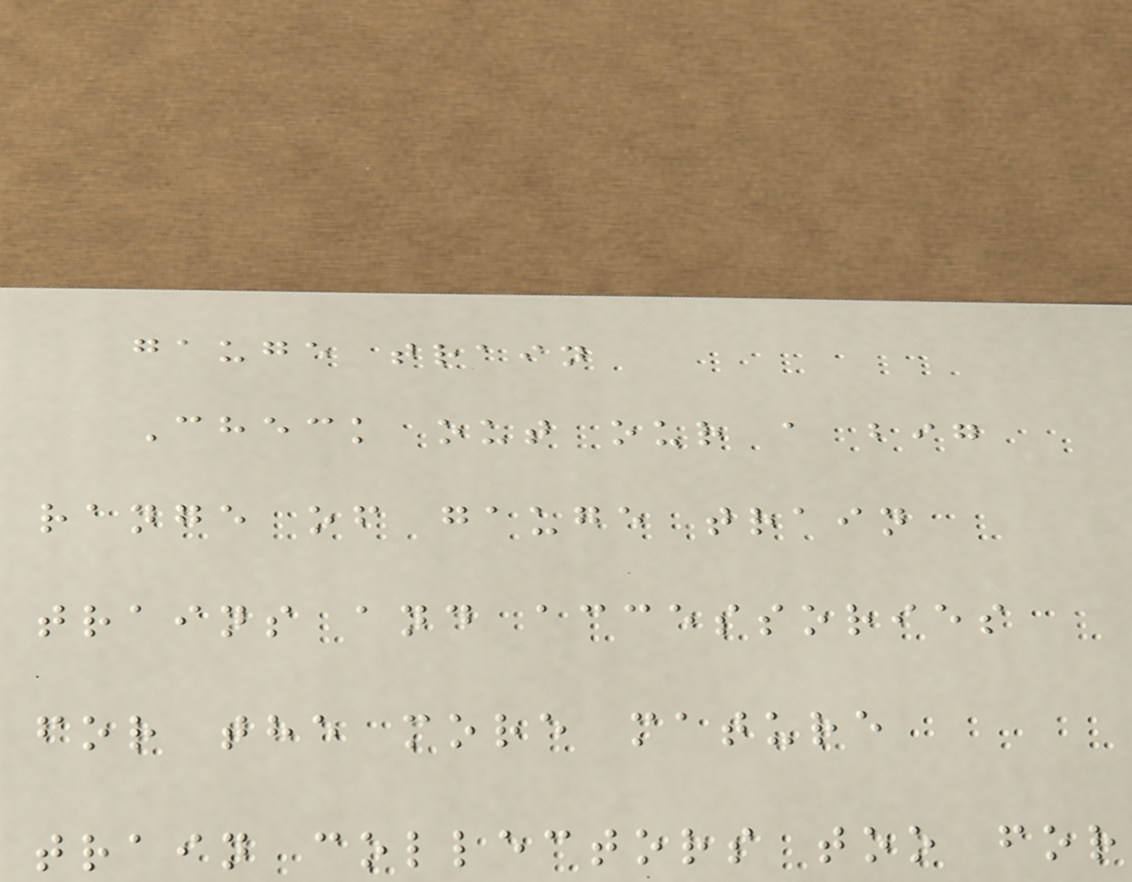gauge train
Check out our a big
range of gauge train
trains and accessories
for the more mature
train collectors too for
